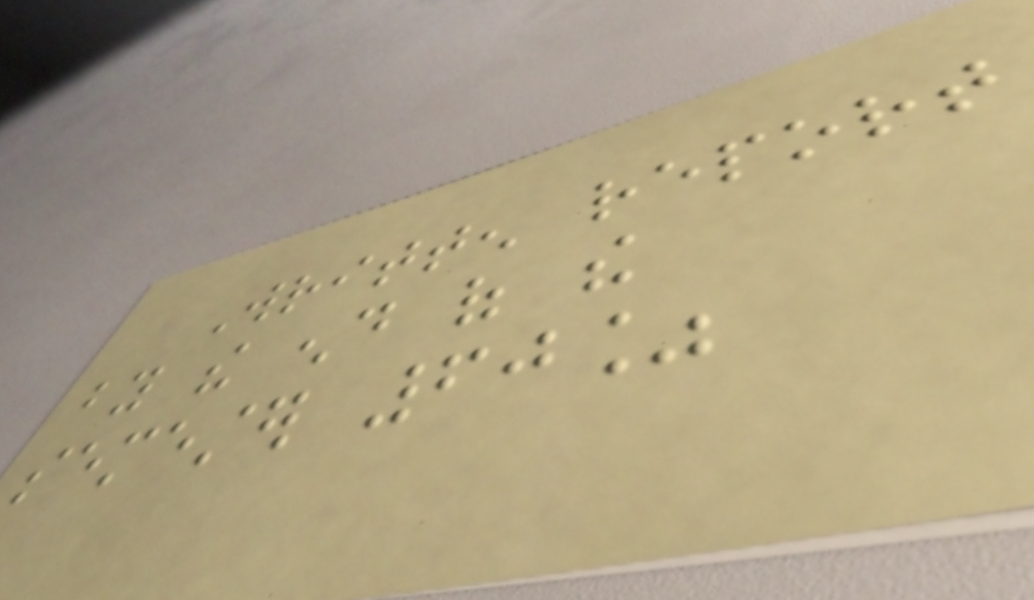Written report
by the end of the
semester 60%
